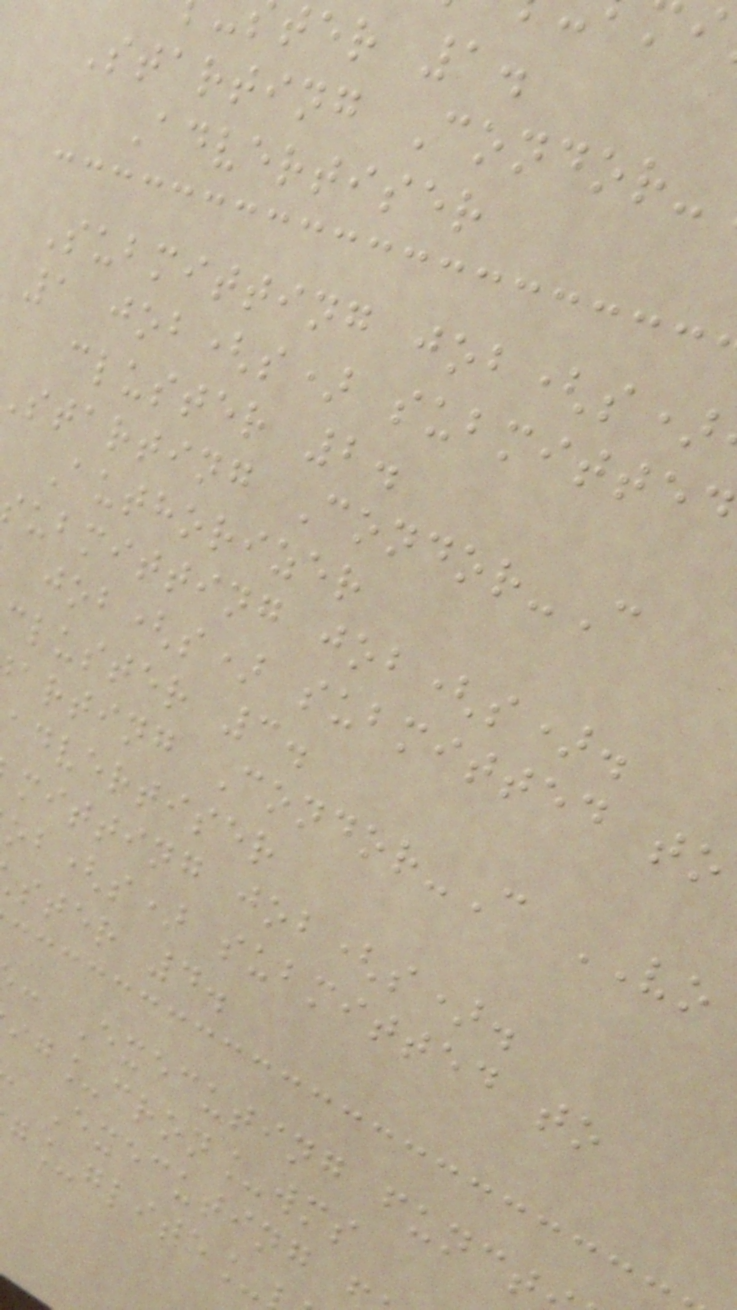ter 1.
Starting Condor-
Advertiser
Submitting job(s)
1 job(s) submitted
cluster 2.
starting Condor-C
Authorizer
submitting job(s).
job(s) submitted to
cluster 3.
arting Condor-C VO
advertiser
mitting job(s).
ob(s) submitted to
ster 4.
: Executing funct
ig_cron_wms
Executing
